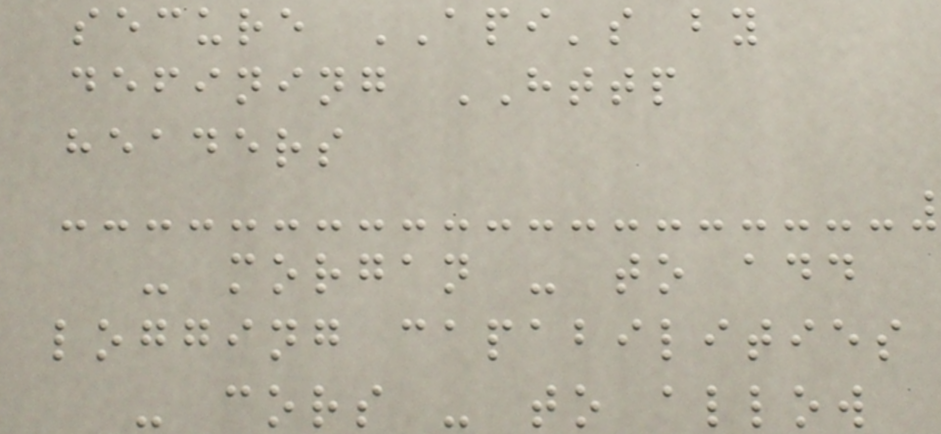secure API's by
defining HTTP
headers
- morgan - to add
logging capabilities
- cors - to allow
